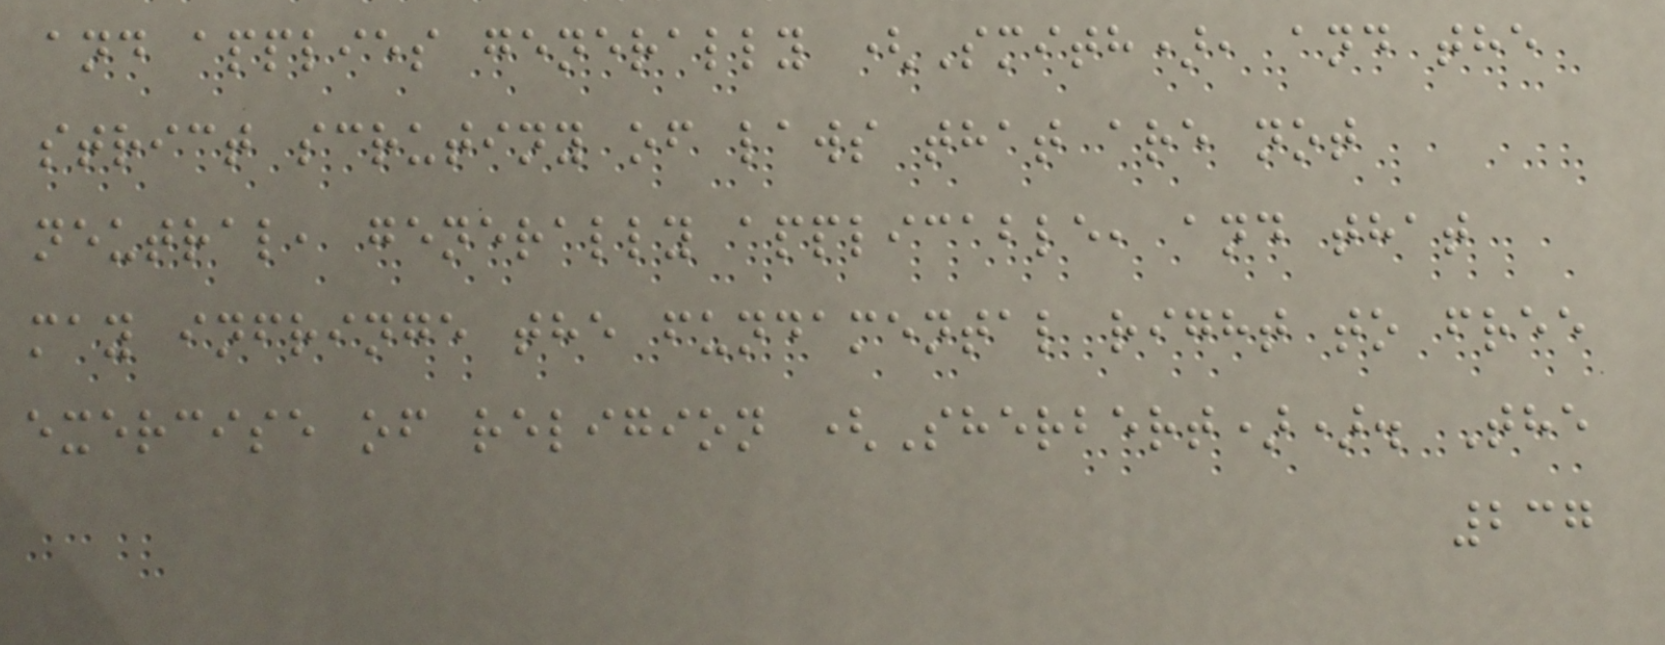and applies generally (Smith), and the
strict scrutiny of laws that are not
neutral, generally applicable, and that
may infringe the fundamental right to free
exercise of religion (Sherbert)). The
237
